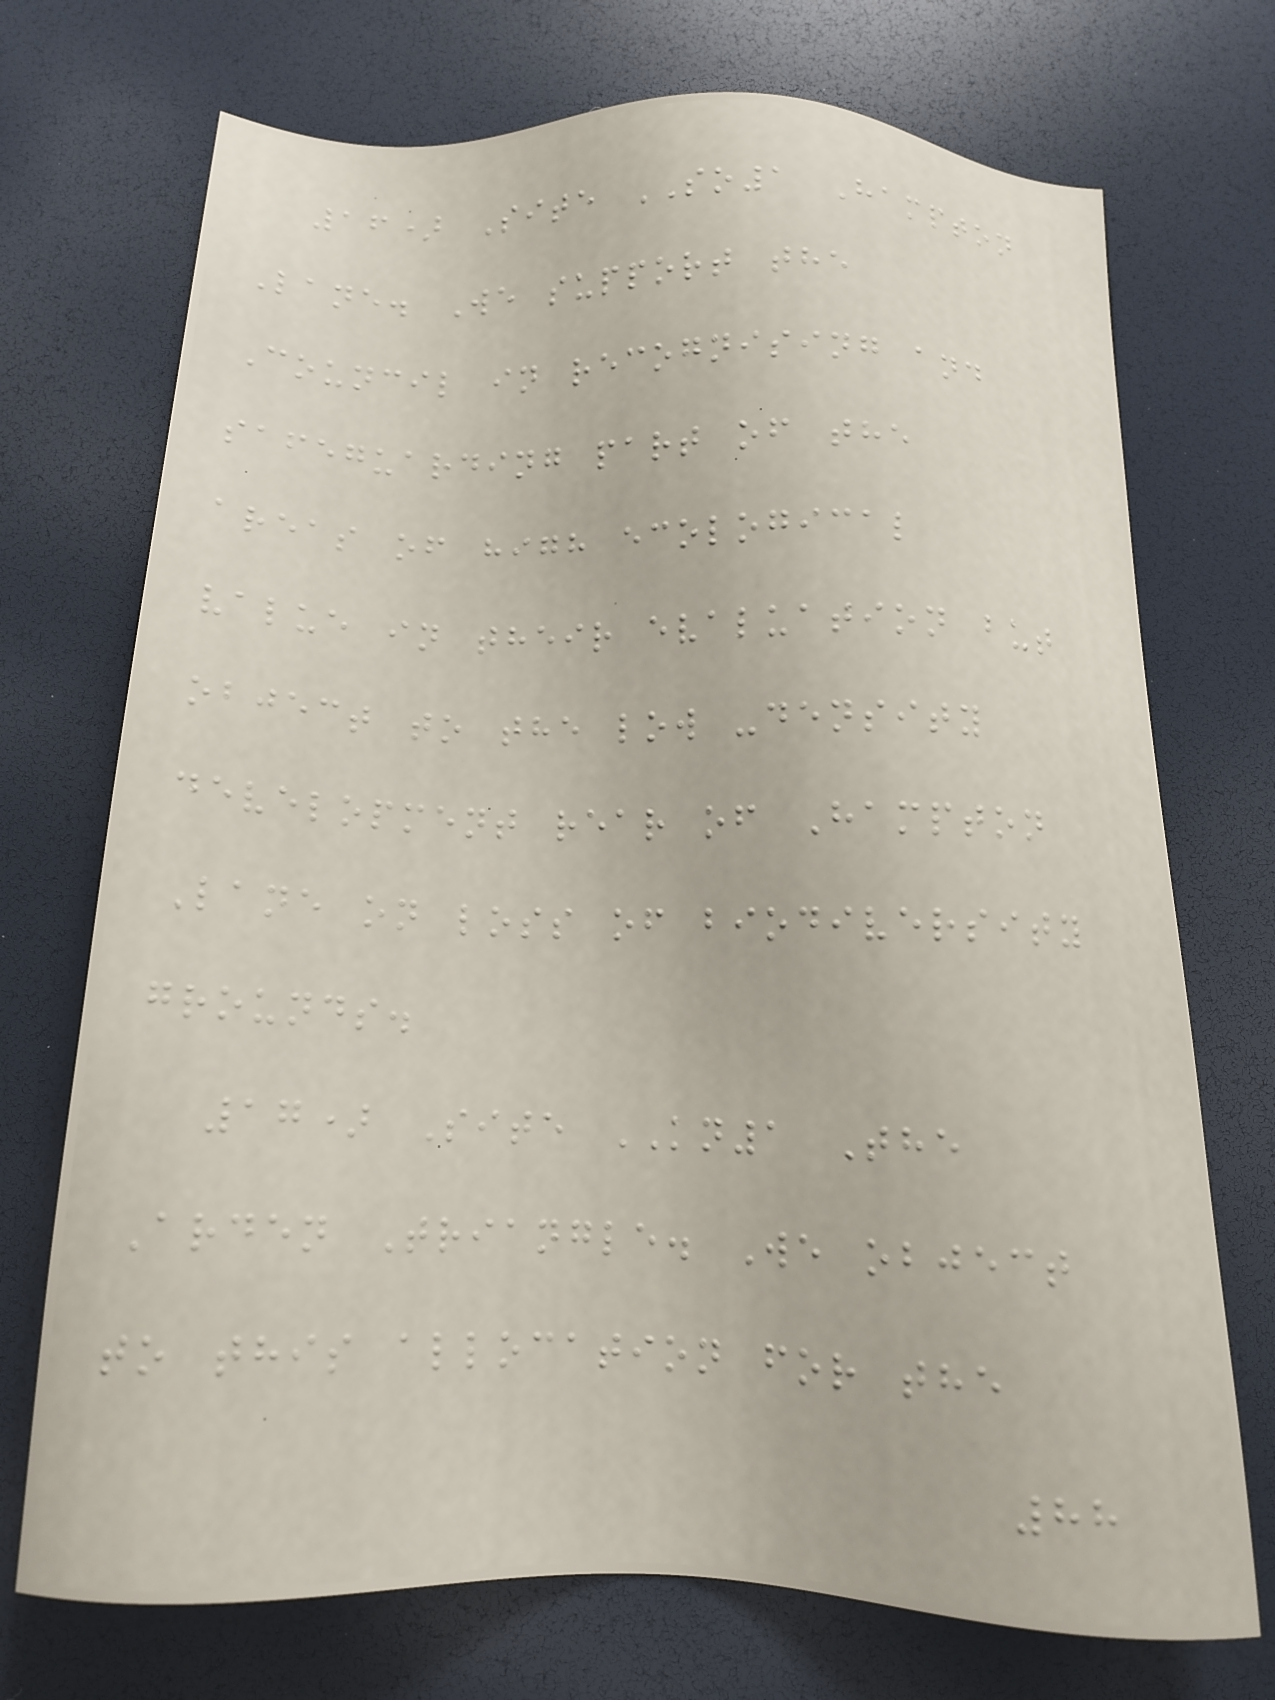16) Site SO1 Hampton
Lane. We support the
Council in recognising and
safeguarding part of the
areas of high ecological
value in their evaluation but
object to the low -density
development rear of Hampton
Lane on loss of biodiversity
grounds.
17) Site KN1 The
Arden Triangle. We object
to this allocation for the
88
